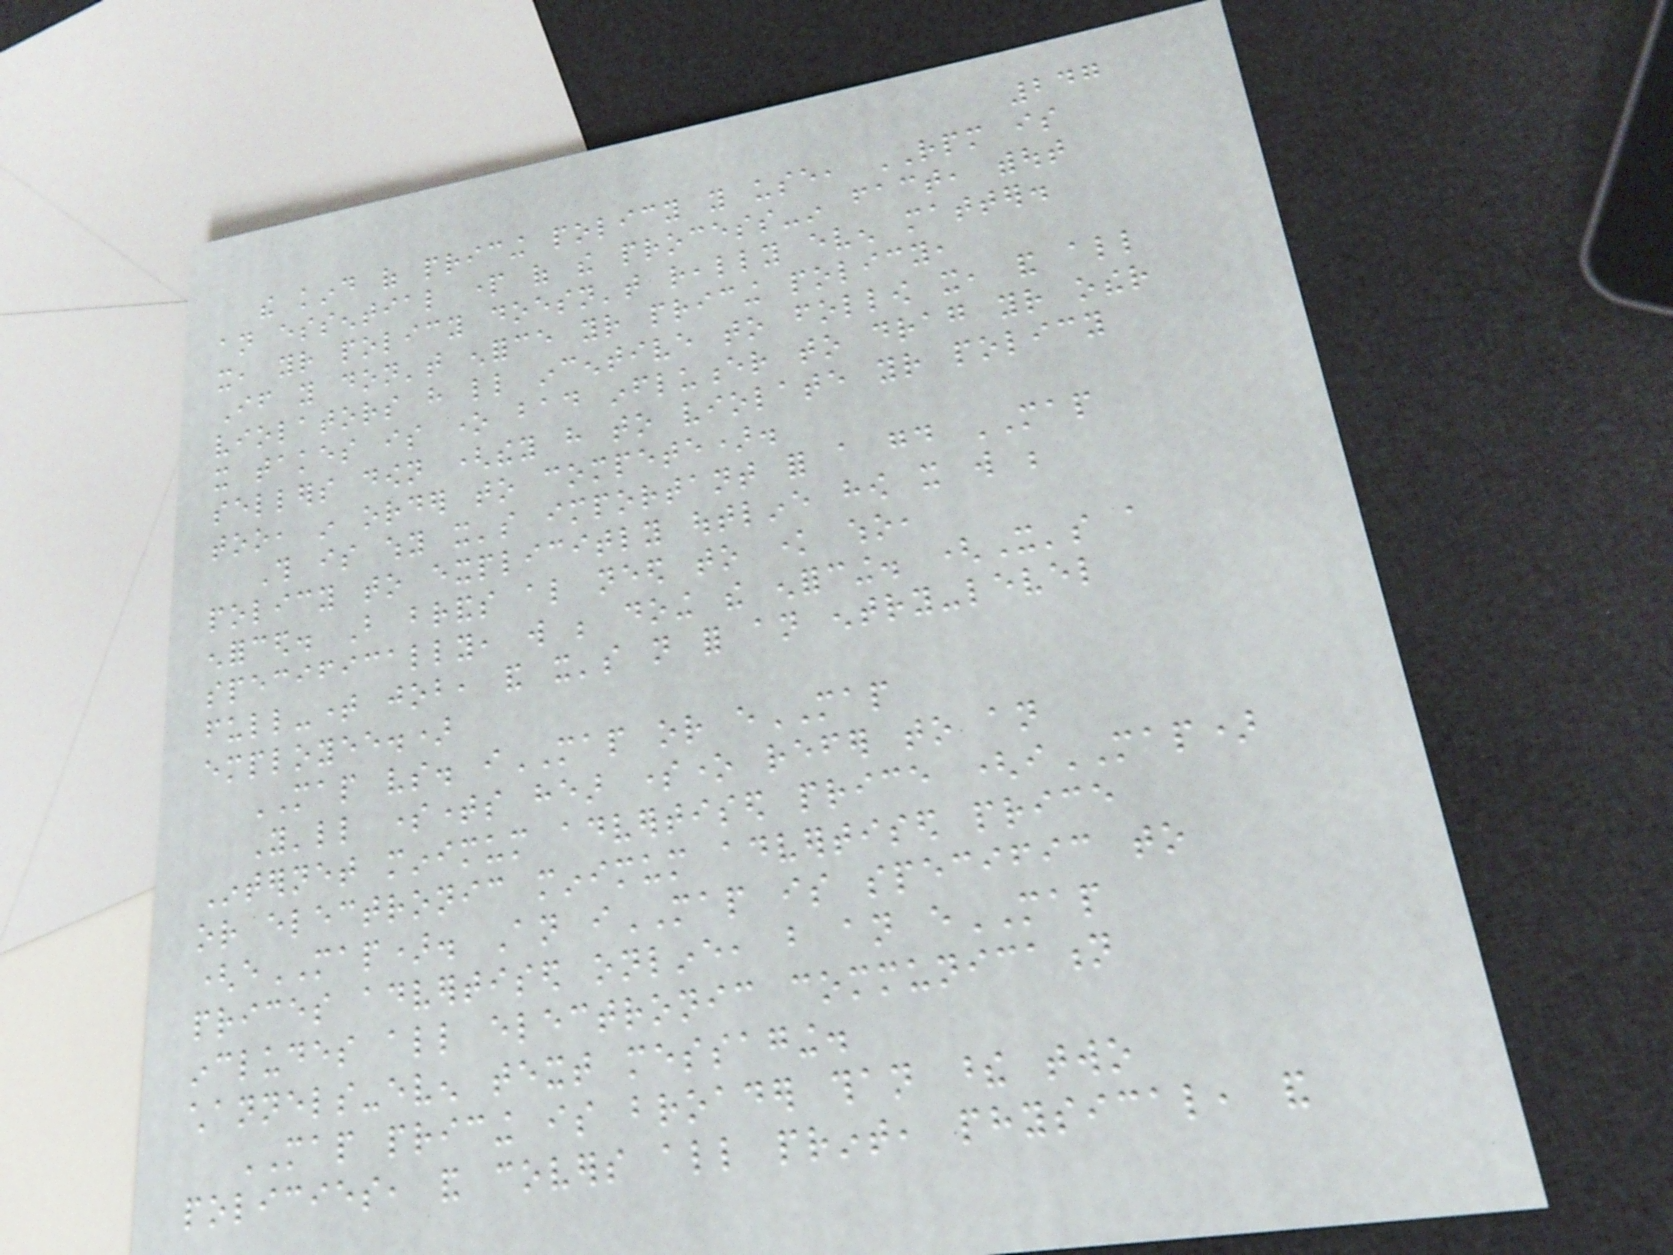247
the kind of pricing policy you use, RPM is
an essential part of the process-in fact, without
it, your policy doesn't really even matter.
If you don't enforce your pricing policy,
violators have little incentive to follow it, and all
it takes is one bad influencer to drag your other
sellers down (they have to violate your policy
too, in order to compete).
This is why it's important for a good MAP
policy to explicitly outline how it will be
enforced. But brands also need to know who,
specifically, will be doing the enforcing. (It's a
full-time job, and it's not for an entry-level
employee.)
MAP vs. iMAP or eMAP
You'll sometimes hear someone refer to an
Internet minimum advertised price (iMAP)
or electronic minimum advertised price
(eMAP). An iMAP is specific to
prices advertised online, but an eMAP
includes all electronic communication
channels-even text messaging.
MAP pricing is broader than these two
policies, and covers all print, physical, and
